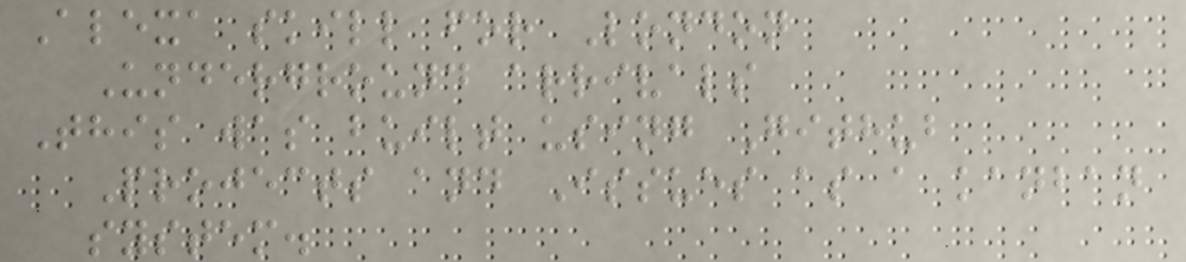Alexa skill for London
Underground arrivals
This was built using Github
Projects and Issues as a kanban
system.
